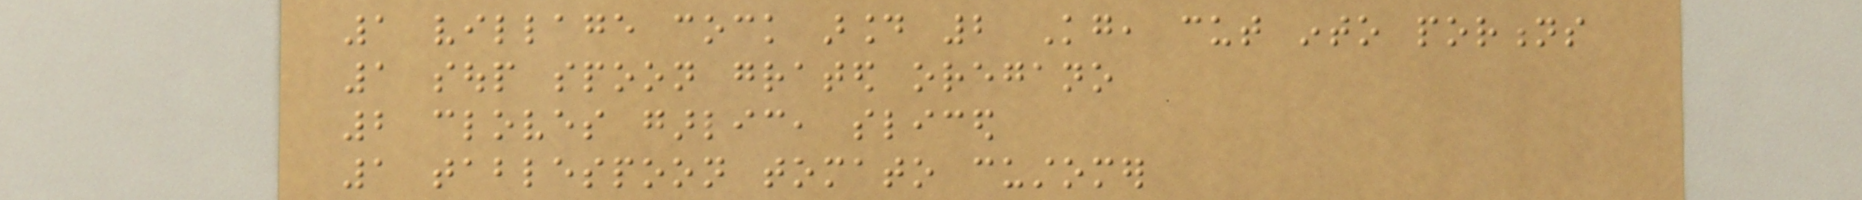1 village cock around 2 Kg, cut into portions
1 soup spoon grated oregano
2 cloves garlic, sliced
1 tablespoon tomato customer
